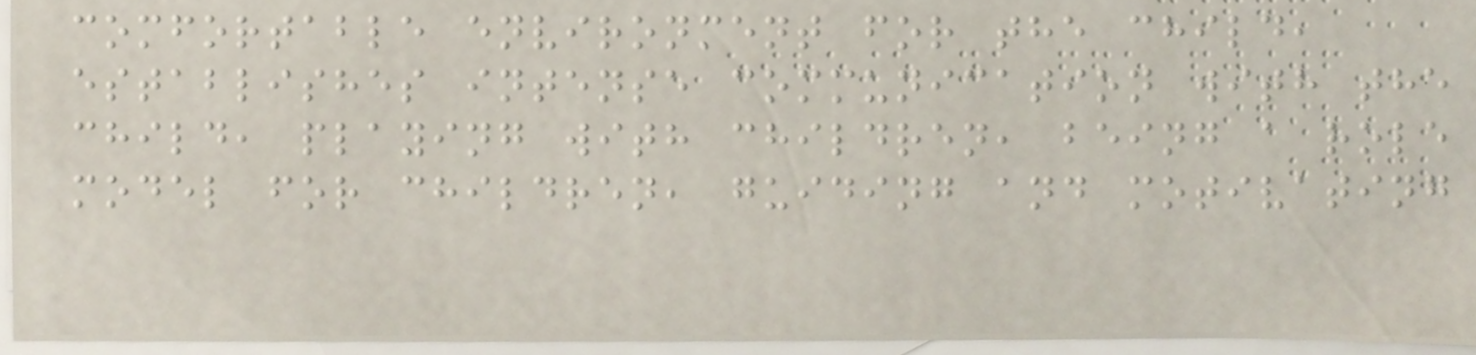comfortable environment for the child,
establishes intense communication with the
child, playing with children, being a role
model for children, guiding and motivating
